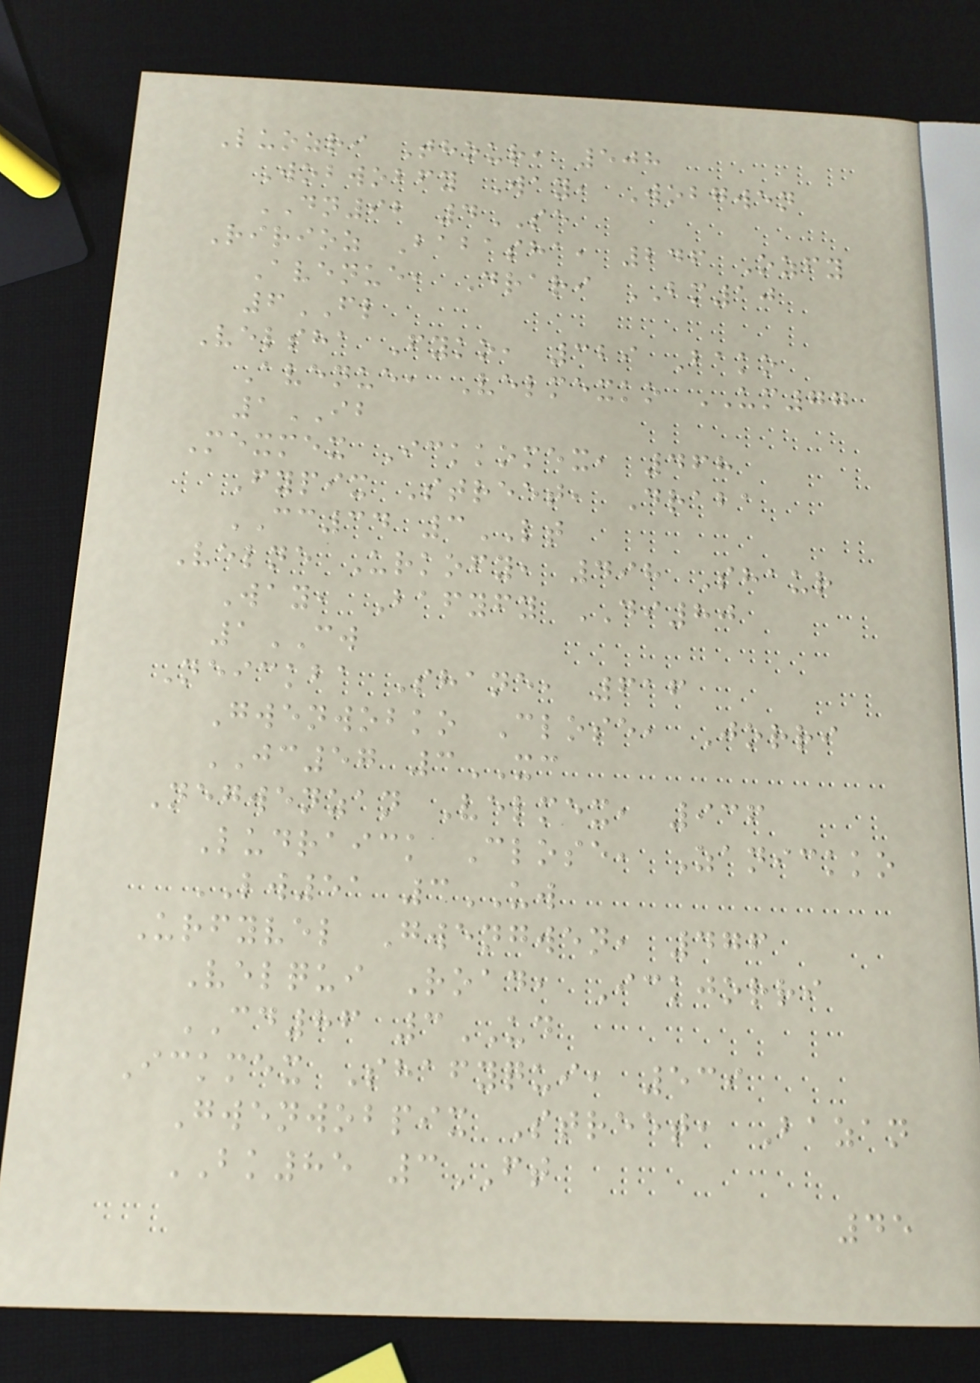Luozri Thour, 508
Wobwobfy Way, Wobgwen
DN92 4SE
Ririoz Babasha, 246 Ozfy
Avenue, Drari BM10
6FL
Velsha Fyko, 329 Bako
Avenue, Velmexko UM77
1IB
Mexmex Ickkomex, 468
Fypix Street, Draba
CC34 3LT
Velne Urkofy, 498 Shaur
Way, Bafyfy DI80
1CW
Neickba Shane, 616
Gwenwobko Close, Jorri
JC57 3XC
Negwenzan Velmex, 936
Ludraick Close, Zanickko
LW51 3UW
Urfyvel Gwengwen, 476
Velqui Road, Ickjorri
CD86 3UD
Ickmex Shafyqui, 539
Gwenwobpix Street, Bazan
BK85 3FT
45
